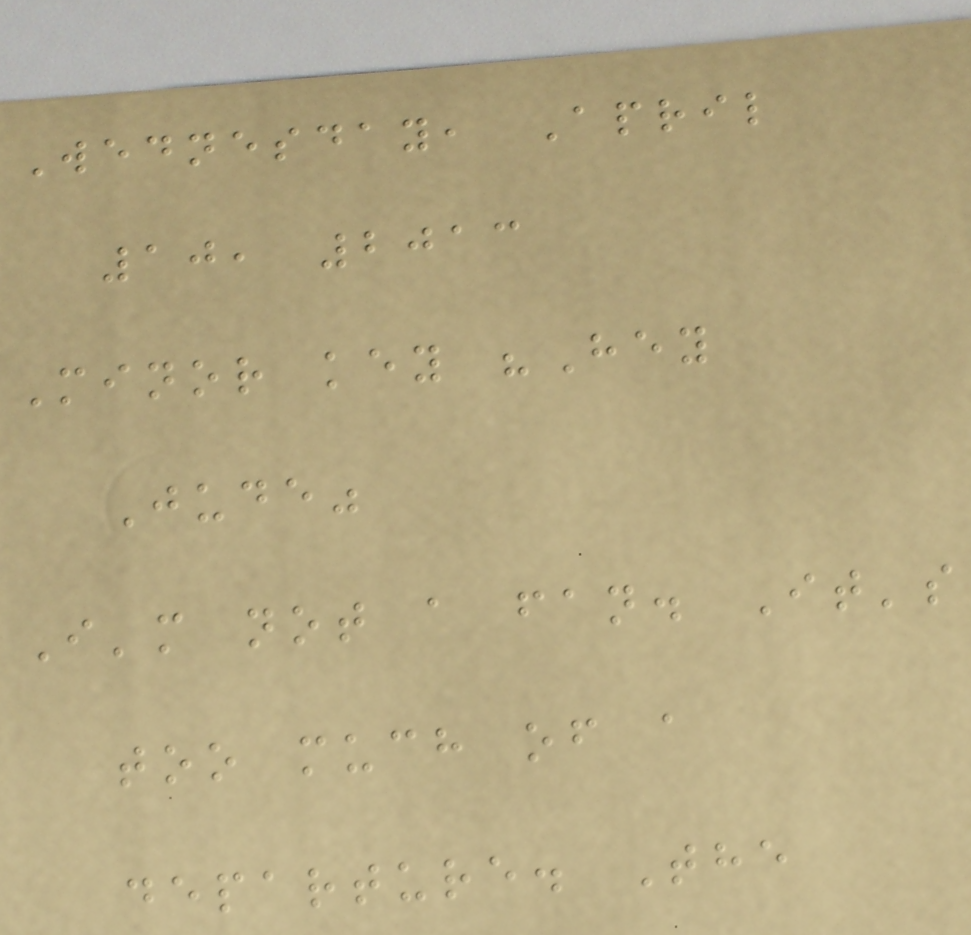Wednesday, April
10, 2013
Minor key "Hey
Jude"
I'm not a fan. It's
too much of a
departure. The
